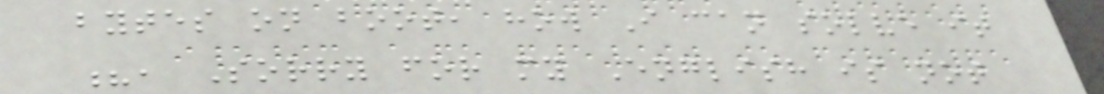bytes on boot, how I can solve it
?, Sorry for my English is not
